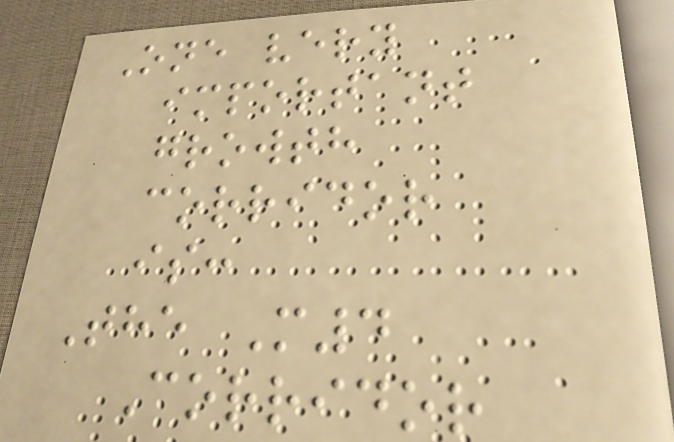One very
important
growth
corridor
is:
The M4
Corridor
